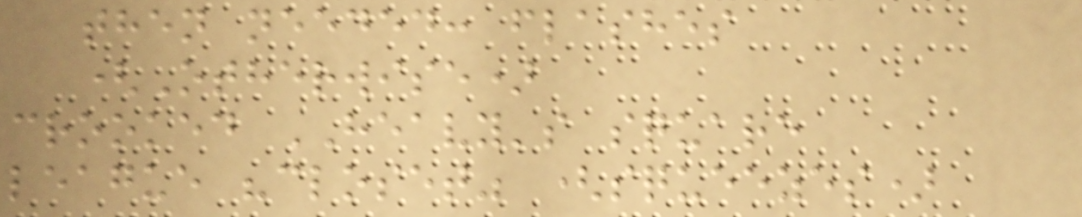then needed: flashes
(Otherwise)
crooked HEAVY's square
league "closet" (squeezes)
